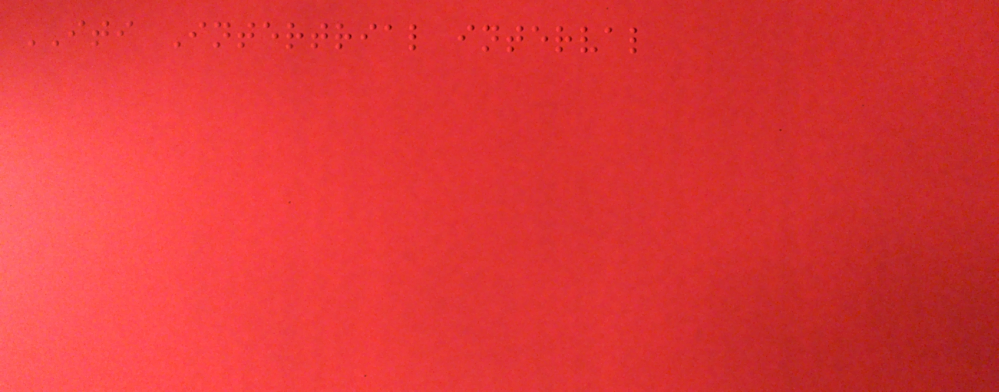ITI Intertrial interval
